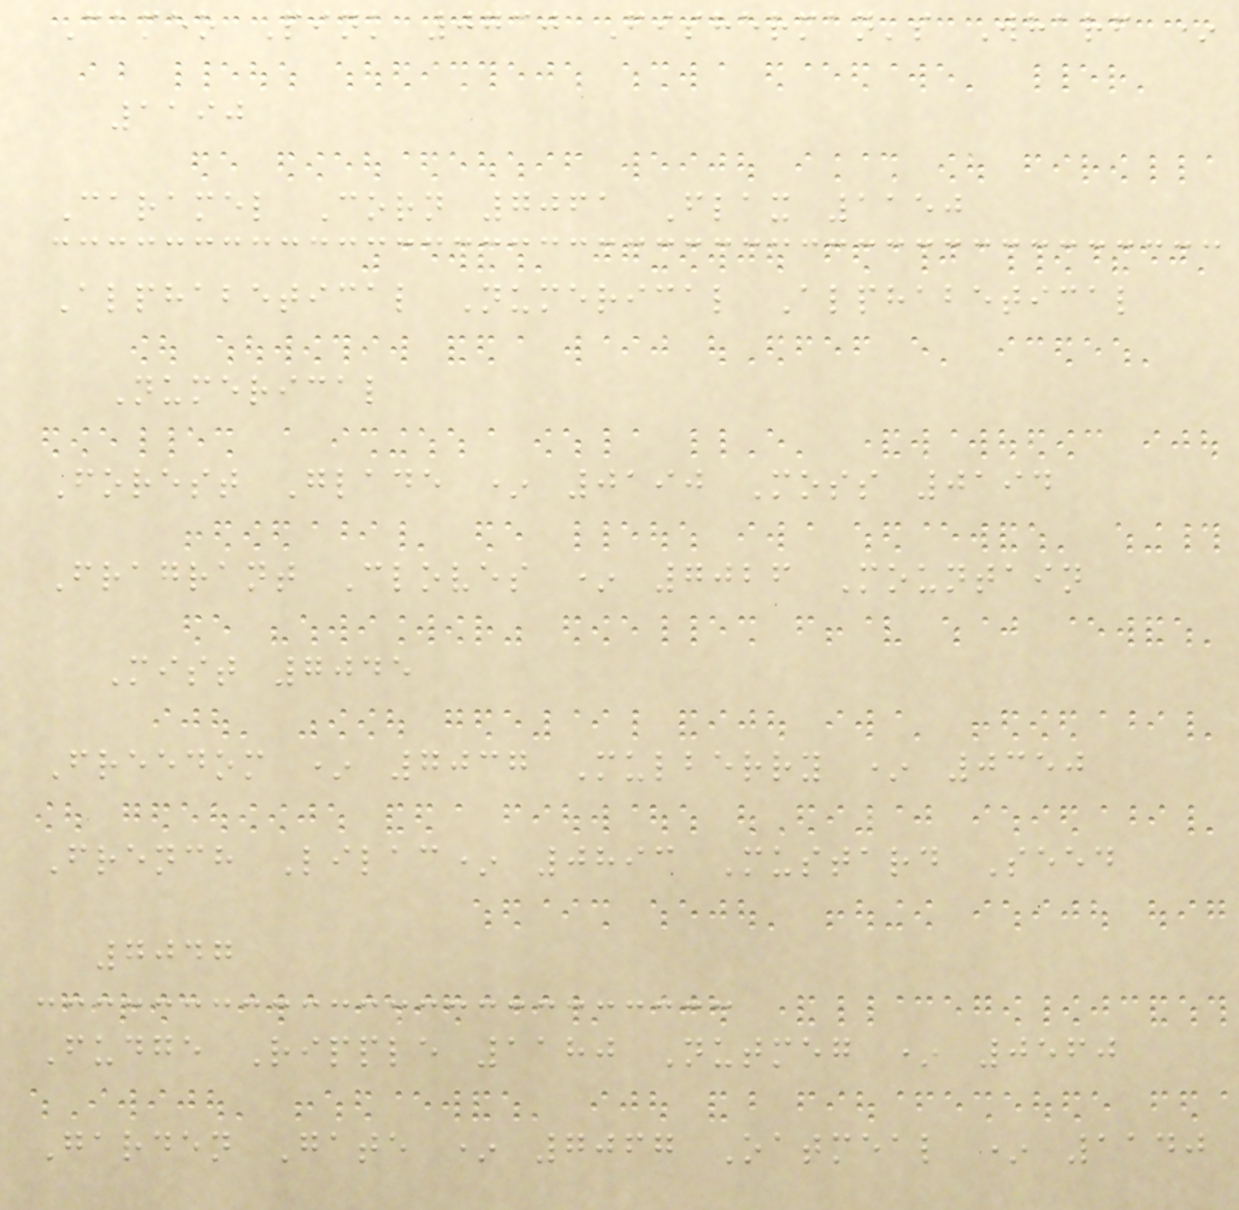Cameo Pink 0730 Fisherman's Wharf *
1190
Caramel Corn 7061 Flax 1150
Alphabetical Numerical Alphabetical
Numerical
Forest Glade * 0190 Moss 0194
Fragrant Cloves * 7026 Mountain
Mist 7045
Freedom * 7037 Mulberry * 0350
French Lilac* 0893 Mustard Seed
7047
Fudge Ripple 1180 Nutmeg * 0560
Garden Gate * 7067 Oatmeal * 1140
